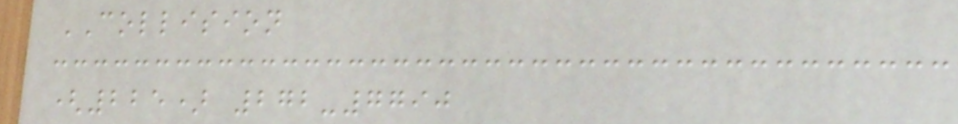COLLISION
(225) 272-7790
